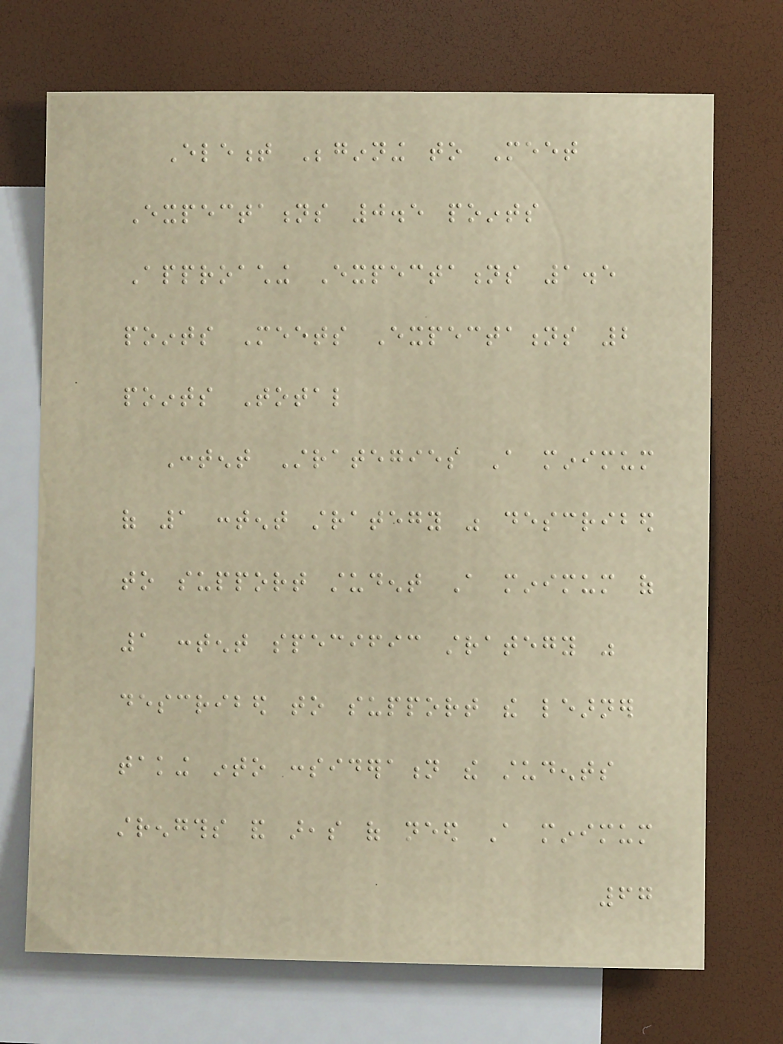Element Beginning to Meet
Expectations 0.5 points
Approaching Expectations 1.5
points Meets Expectations 2
points Total
Content Strategies A minimum
of 1 content strategy was described
to support student A minimum of
1 content specific strategy was
described to support the learner
taking into consideration the students
strengths and areas of need A minimum
67
